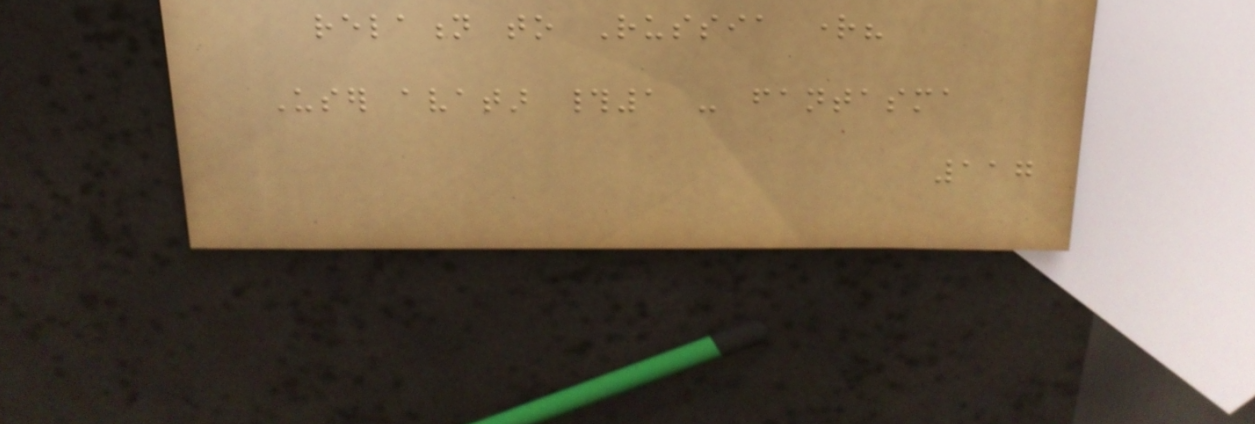relation to Russia right?
User avatar #1 - fantasma
117
